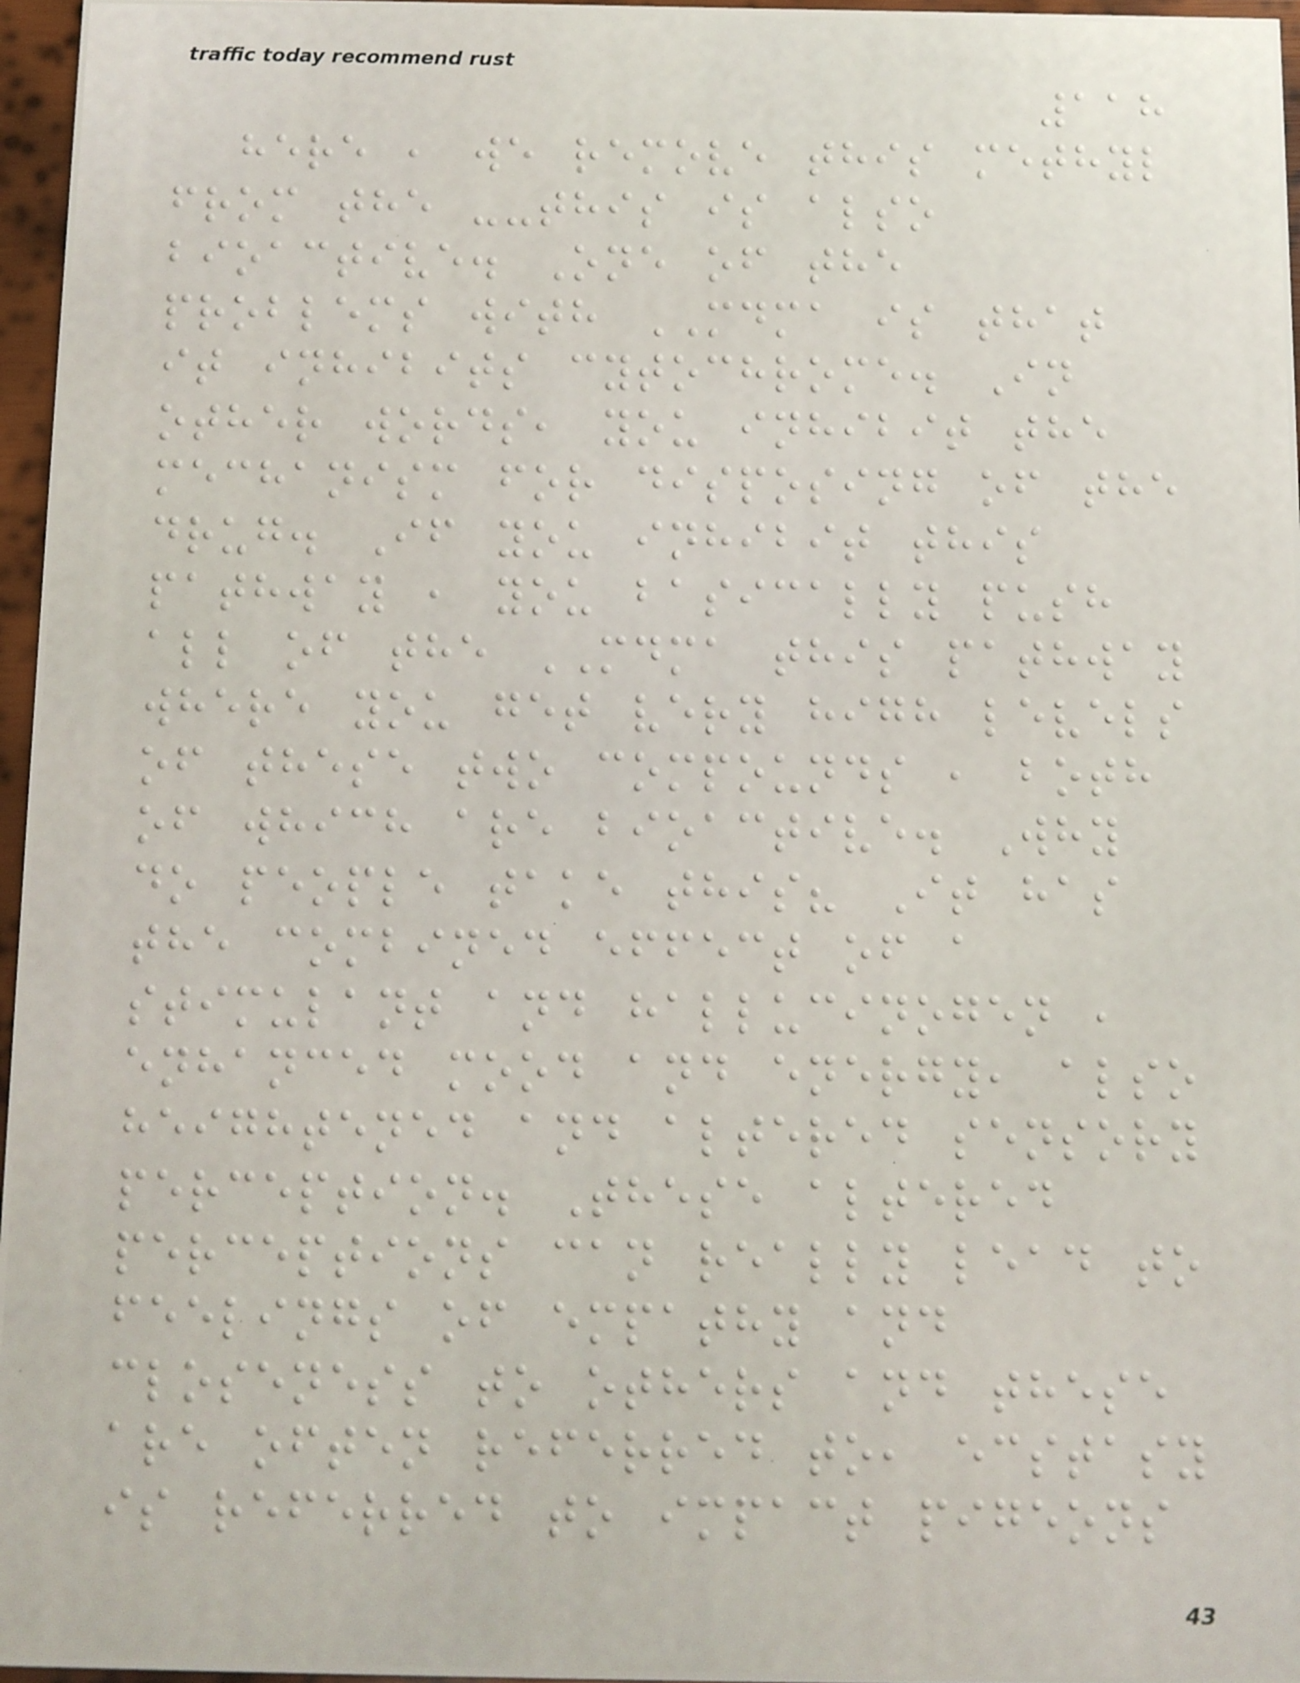118
here , we remove this methyl
from the --this is also
bioactive. One of the
problems with MDMA is that
it inhibits cytochrome. In
other words, you inhibit the
mechanism for disposing of the
drug. If you inhibit this
pathway , you basically push
all of the MDMA this pathway
where you get very high levels
of these two compounds , both
of which are bioactive. Why
do people take this? It has
the combined effect of a
stimulant and hallucinogen ,
enhanced mood and energy, also
heightened and altered sensory
perception. These altered
perceptions can really lead to
feelings of empathy and
closeness to others and these
are often referred to, ecstasy
is referred to impact pigeons
